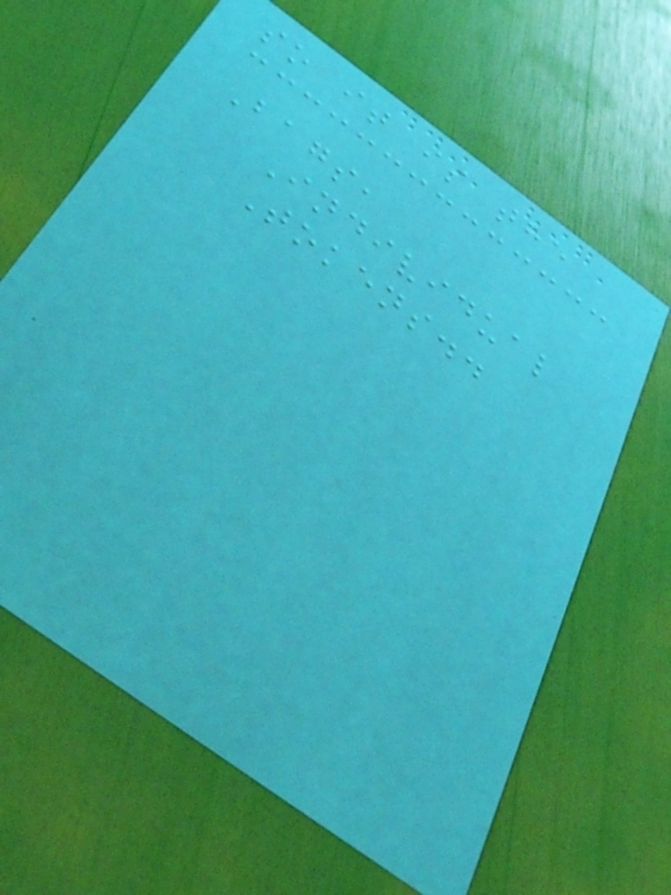so it is the
Bags,
Individual
Tokens..
